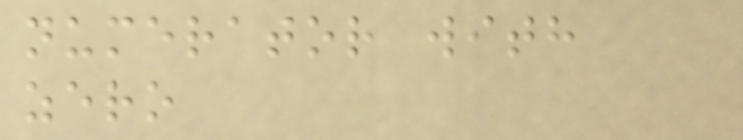numerator with
zero
